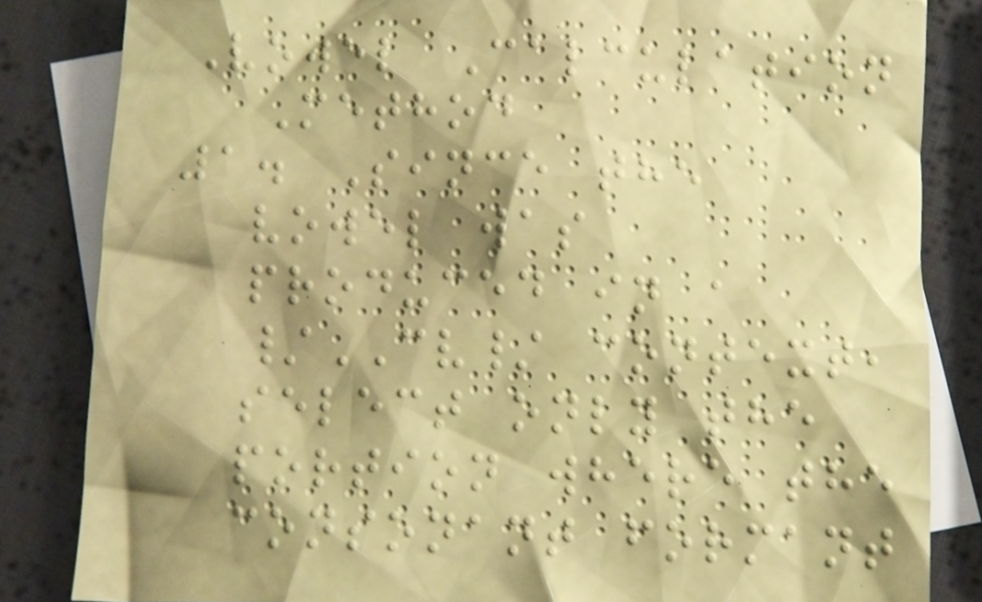Vowel Calculation
Method
1. Since the
vowel was
produced in a
/CV/ context,
select only the
portion where the
consonant formant
